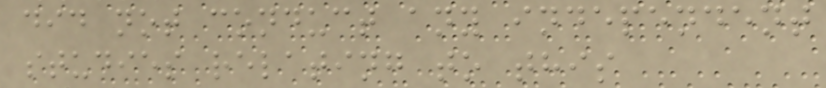did not conduct any independent
studies relating to this
